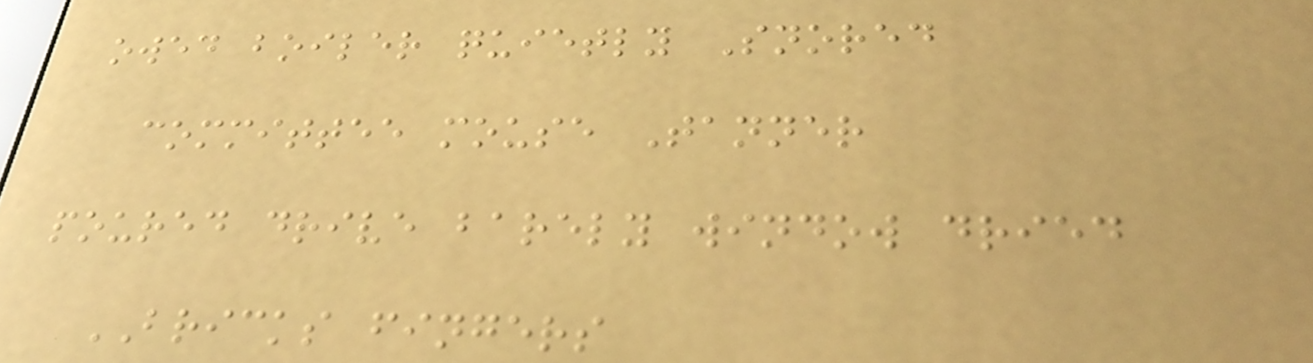owed boiler quietly Snored
committee mouse Tanner
poured drive barely window dried
BRICKS fingers
